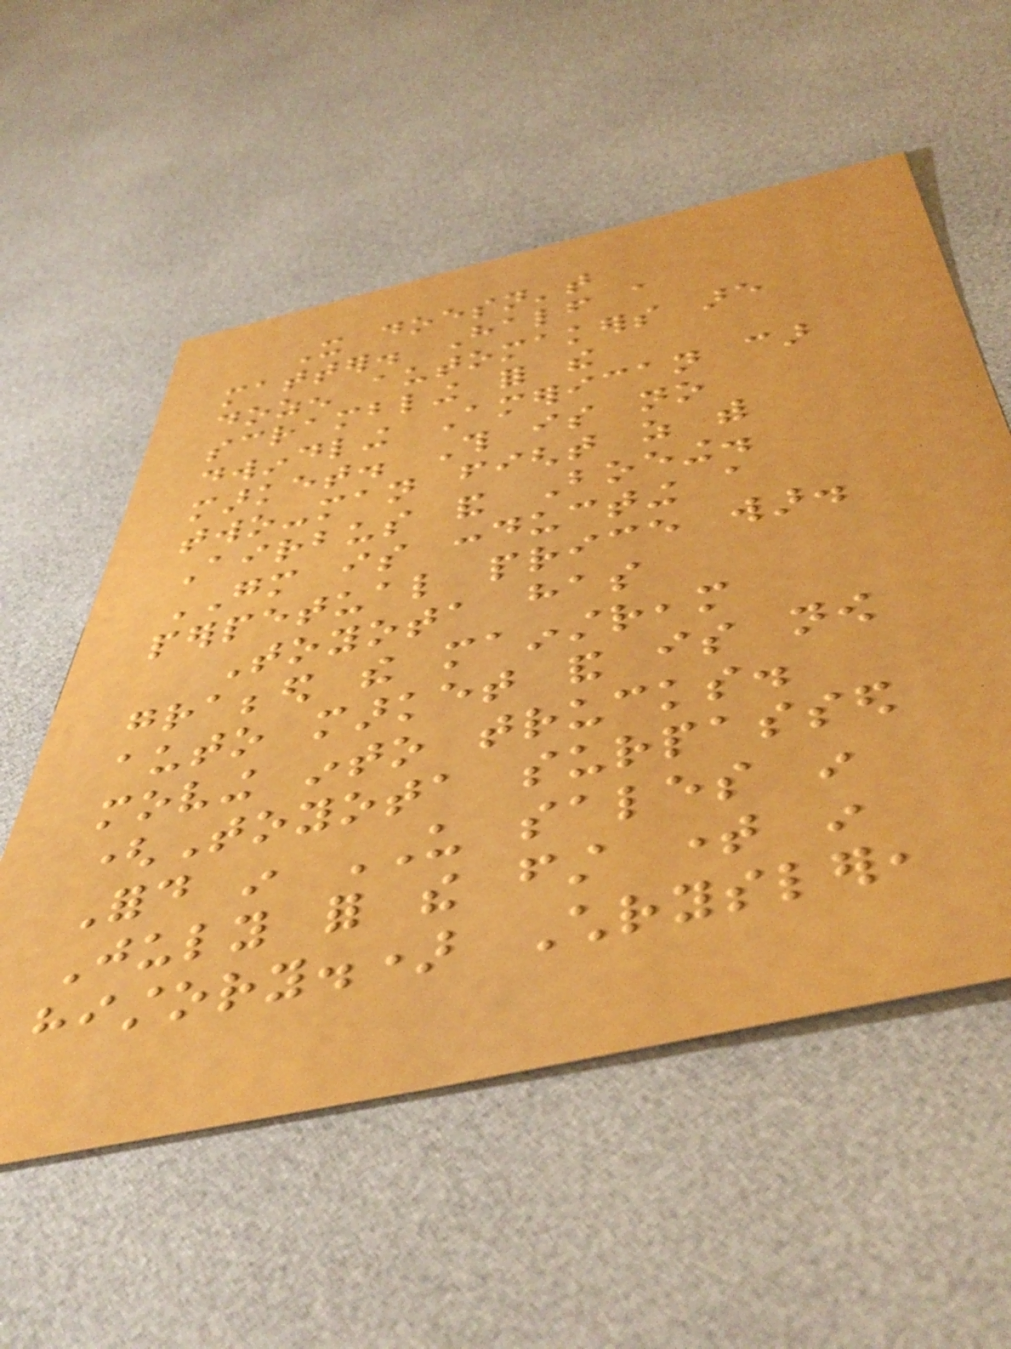It doesn't
matter. Half a
dozen automakers are
scrambling for the
dwindling American car
market. This is no
two-man fight as with
Airbus and Boeing.
GM is conducting a
perpetual price war.
Toyota has
grabbed the mainstream
auto market and is now
moving into trucks.
(Toyota surpassed
Ford in US sales in
July for the first time in
history.) Chrysler,
